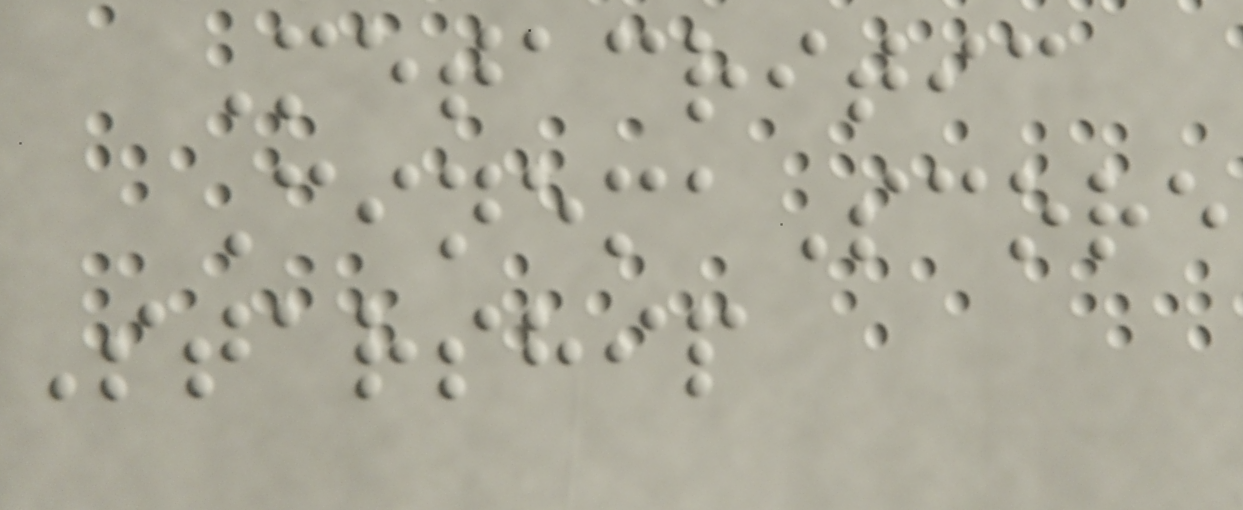Metacritic
CinemaScore
Starship
